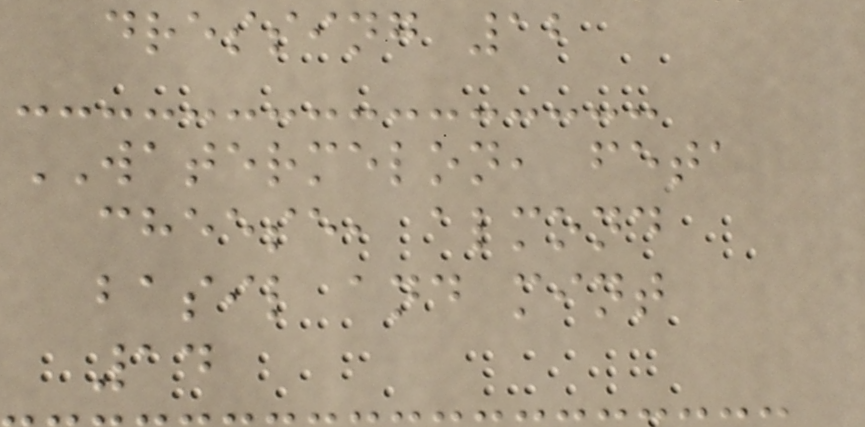dressing 12
WATERMELON, feta
cheese, almond
basil and mint
14
